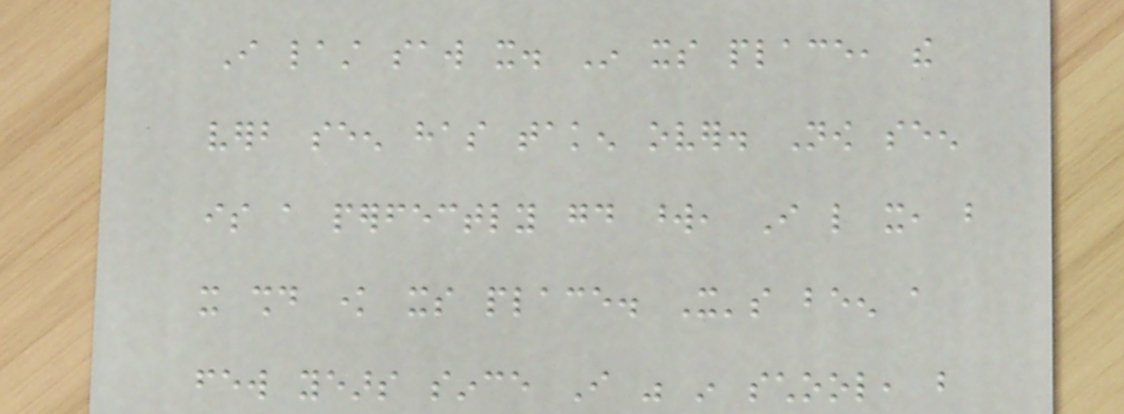I last saw it. In its place, the
verb seen has taken over. Now seen
is a perfectly good word, I like it, but
it should know its place. It's been a
few years since I was in school, but
